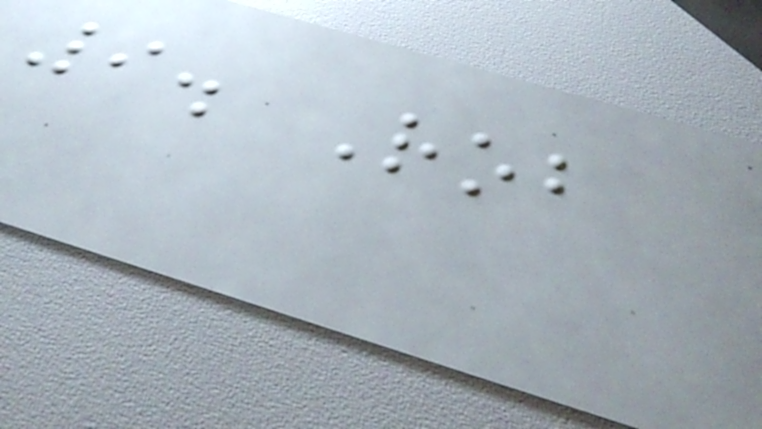9. Rob
